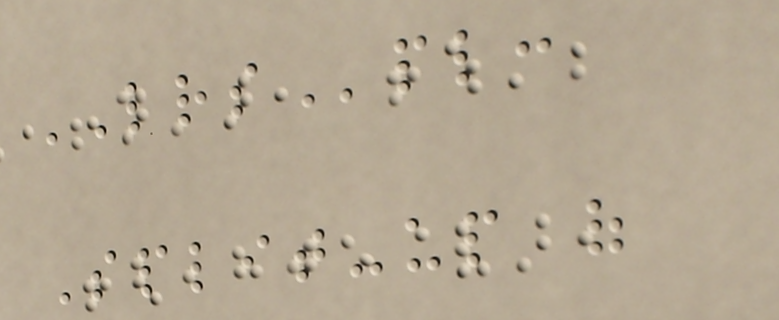LRSpl:
Split-up of
